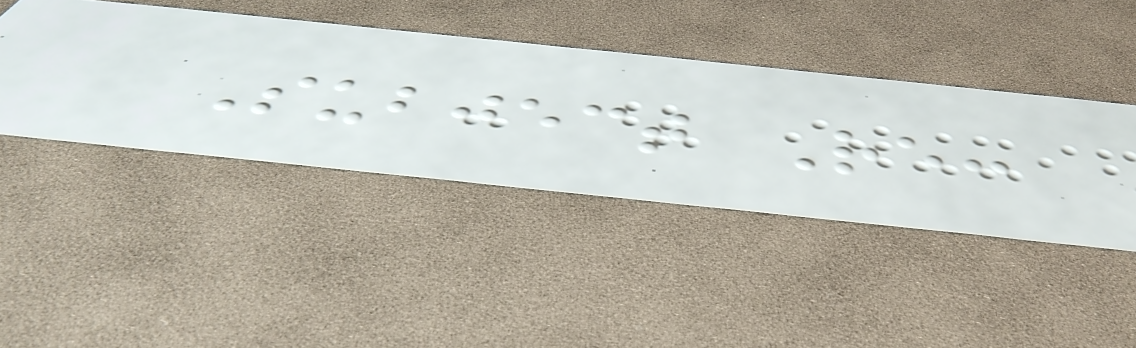Subject Re:
